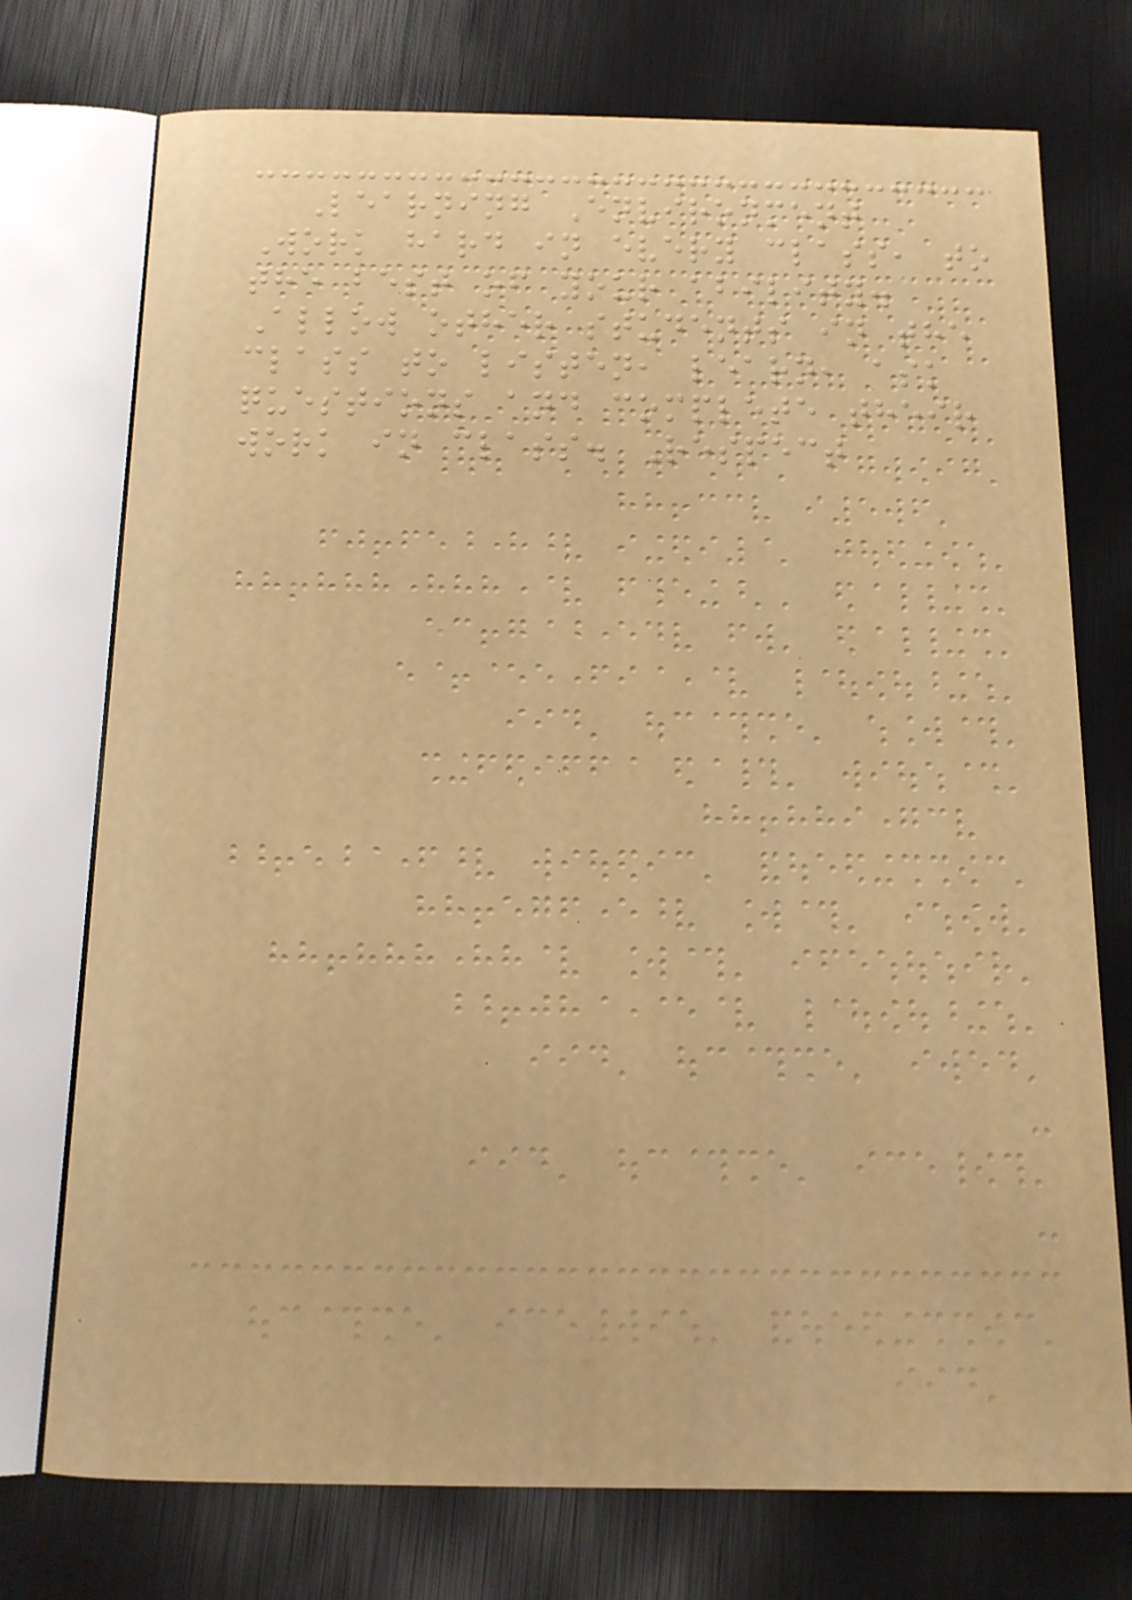Learning Environment
Work hard in every class, to
the best of your ability.
Allow other students in the
class to listen, learn, ask
questions and complete their
work in class. Respect
